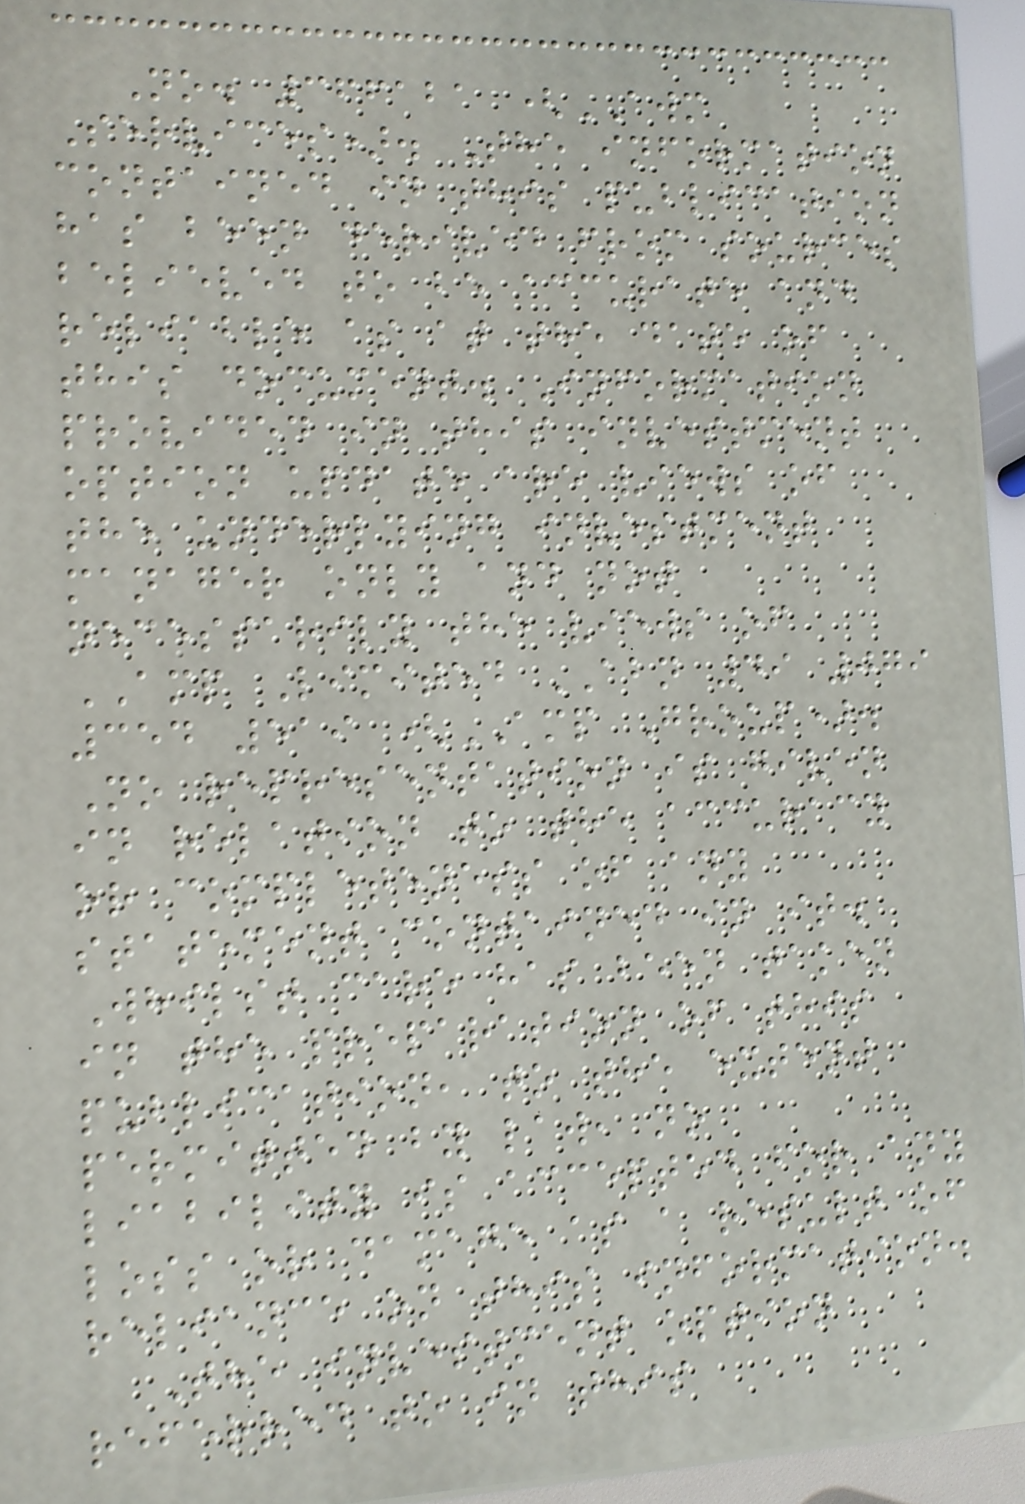No. 366121 (AWM
Services). The information
contained in this publication
has been derived from sources
believed to be accurate and
reliable as at the date of
this document. Information
provided in this investment
option update are views of
the underlying investment
manager only and not
necessarily the views of
AMP Limited ABN 49 079
354 519 (AMP Group).
No representation is given
in relation to the accuracy
or completeness of any
statement contained in it.
Whilst care has been taken
in the preparation of this
publication, to the extent
permitted by law, no
liability is accepted for any
loss or damage as a result of
reliance on this information.
The investment option
referred to in this
